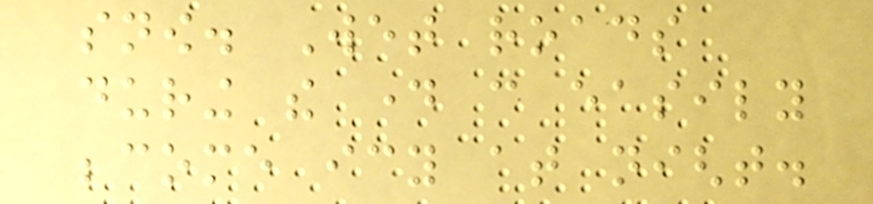snow. Wet roads
during the day can easily
become icy at night.
